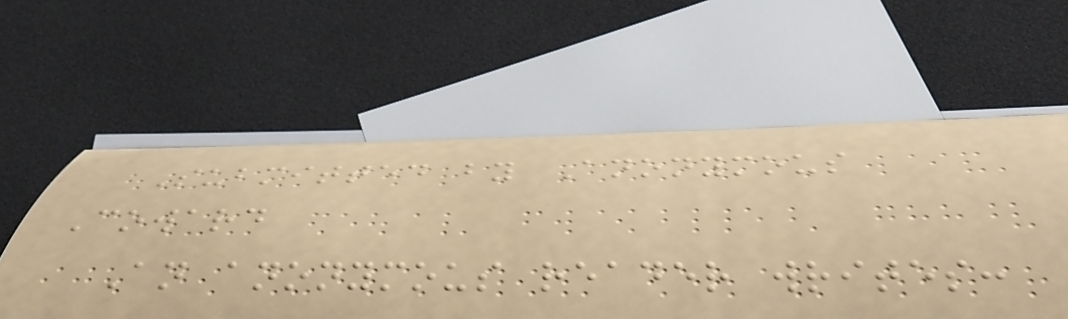Submitted by Anonymous
Coward
An anonymous reader writes:
